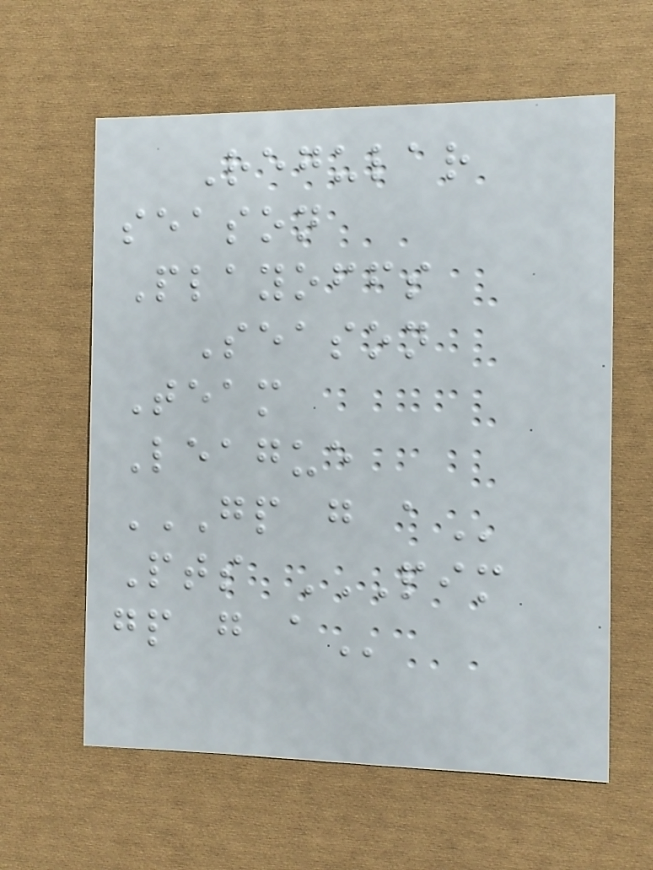Regular
season
Playoffs
Season
Team
League
GP G A
Pts PIM
GP G A
